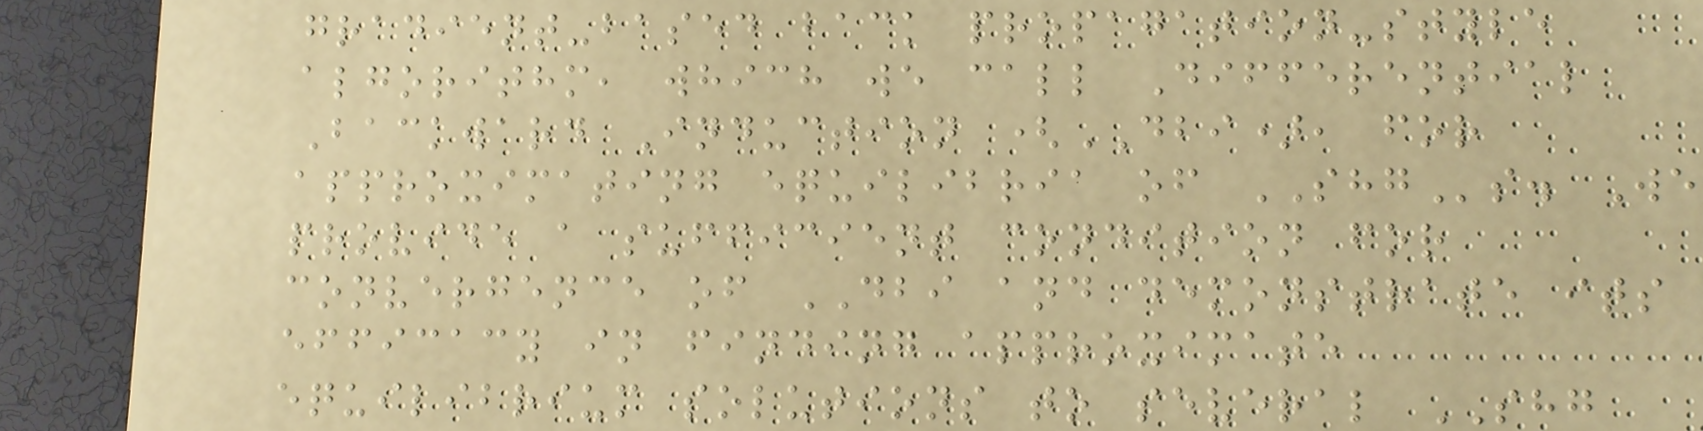gradient-based back propagation-style
algorithm, which we call Differential
Backward Induction (DBI), for
approximating equilibria of SHGs. We
provide a sufficient condition for
convergence of DBI and demonstrate its
efficacy in finding approximate
equilibrium solutions to several SHG
